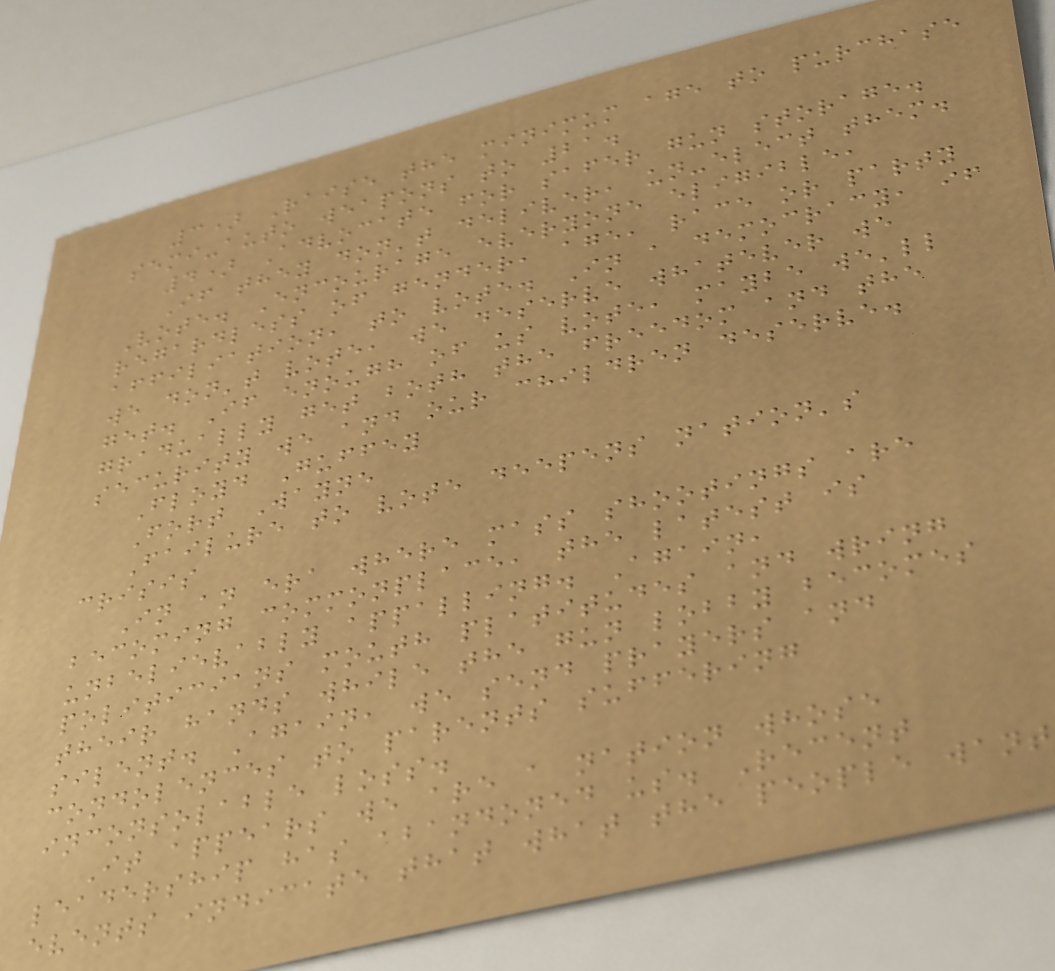3) Raise the minimum age to purchase
semi-auto weapons to 21.
4) Advocate for safer gun storage.
If they don't deliver, un-elect them.
Vote. Encourage everyone eligible,
regardless of gender, age, race or party
affiliation, to vote. In a democracy, if
we don't vote, we deserve whatever we
get. If enough of us vote, maybe we'll
gradually get both the freedom and the
security we and our children deserve.
Floyd Guffey
Fort Wayne
Failure to vote deepens nation's
crisis
In an era where mass shootings are
becoming commonplace, the latest is
unbelievably appalling. Again,
politicians mouth platitudes and wring
their hands while the gun lobby becomes
silent. Again, we send prayers and
condolences to parents suffering
inconsolable loss.
It appears we are a nation whose
leadership has abandoned us. Recent
events indicate that what the people want
